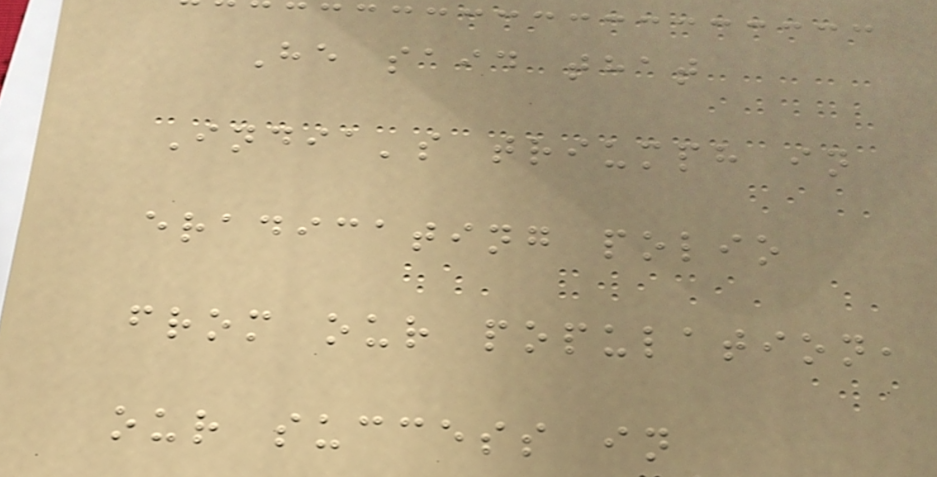He said that
India's triumph in
eradicating polio
from our population,
our success in
